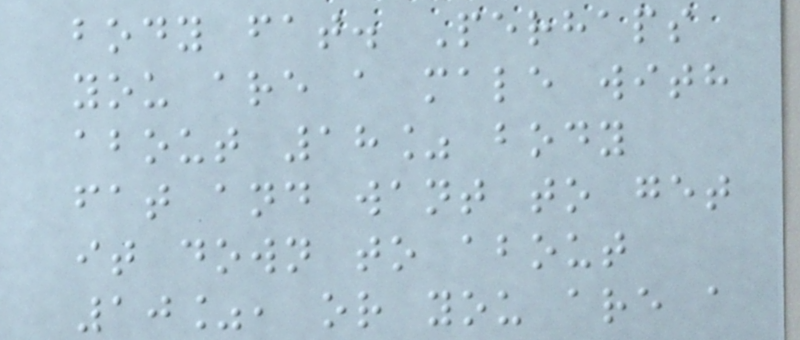body fat. Perhaps
you are a male with
about 18% body
fat and want to get
it down to about
10%, or you are a
